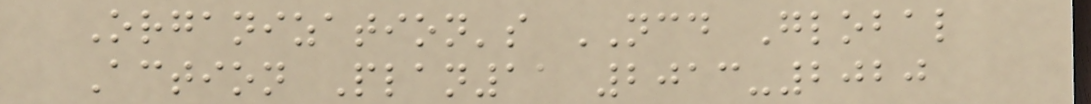Organization's NCD Global
Action Plan11 2013-2020
